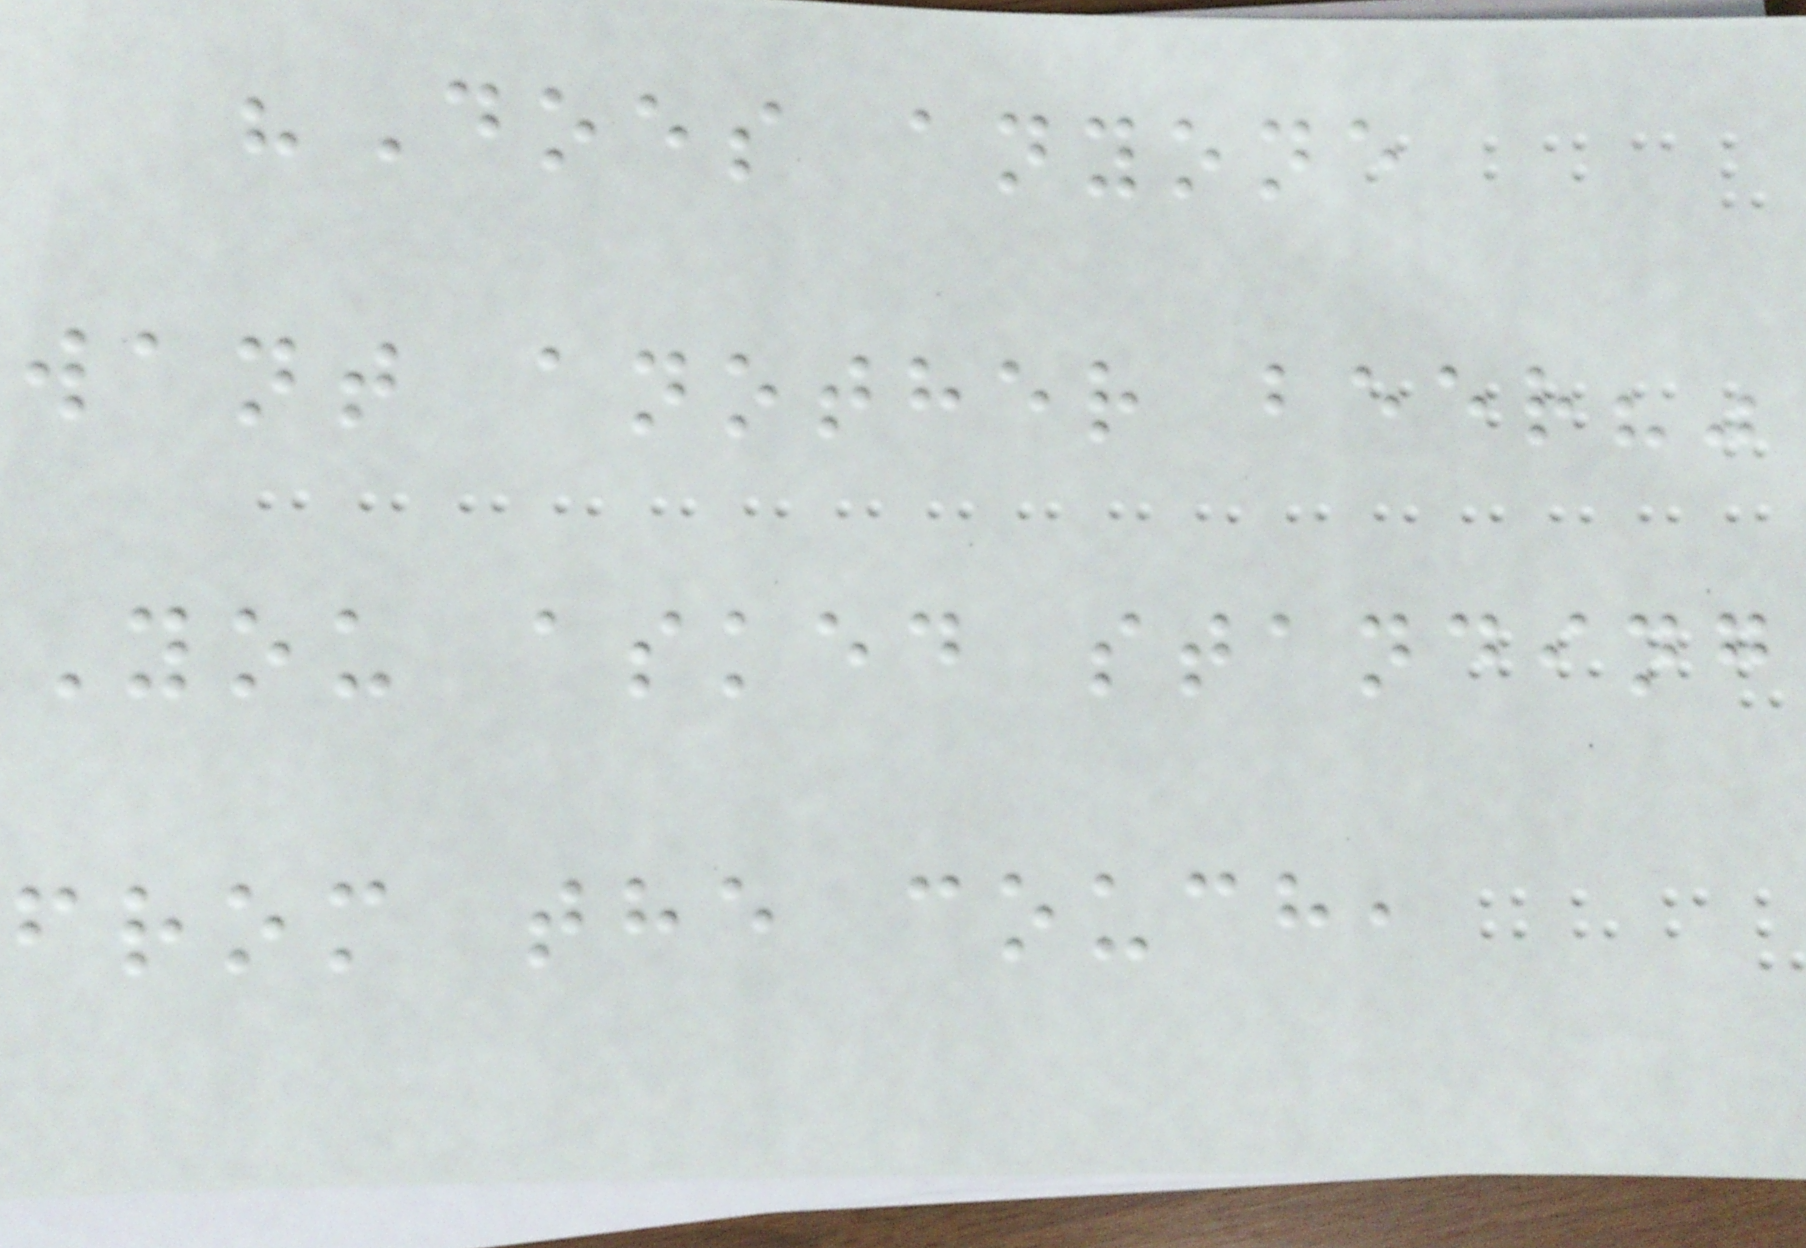"Does anyone
want another beer?"
You asked standing
from the couch,
